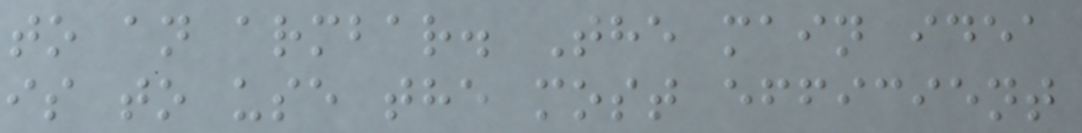to an armbar. The main idea
is to use the most efficient
